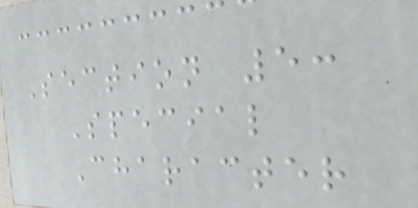Section 5:
Special
Character
